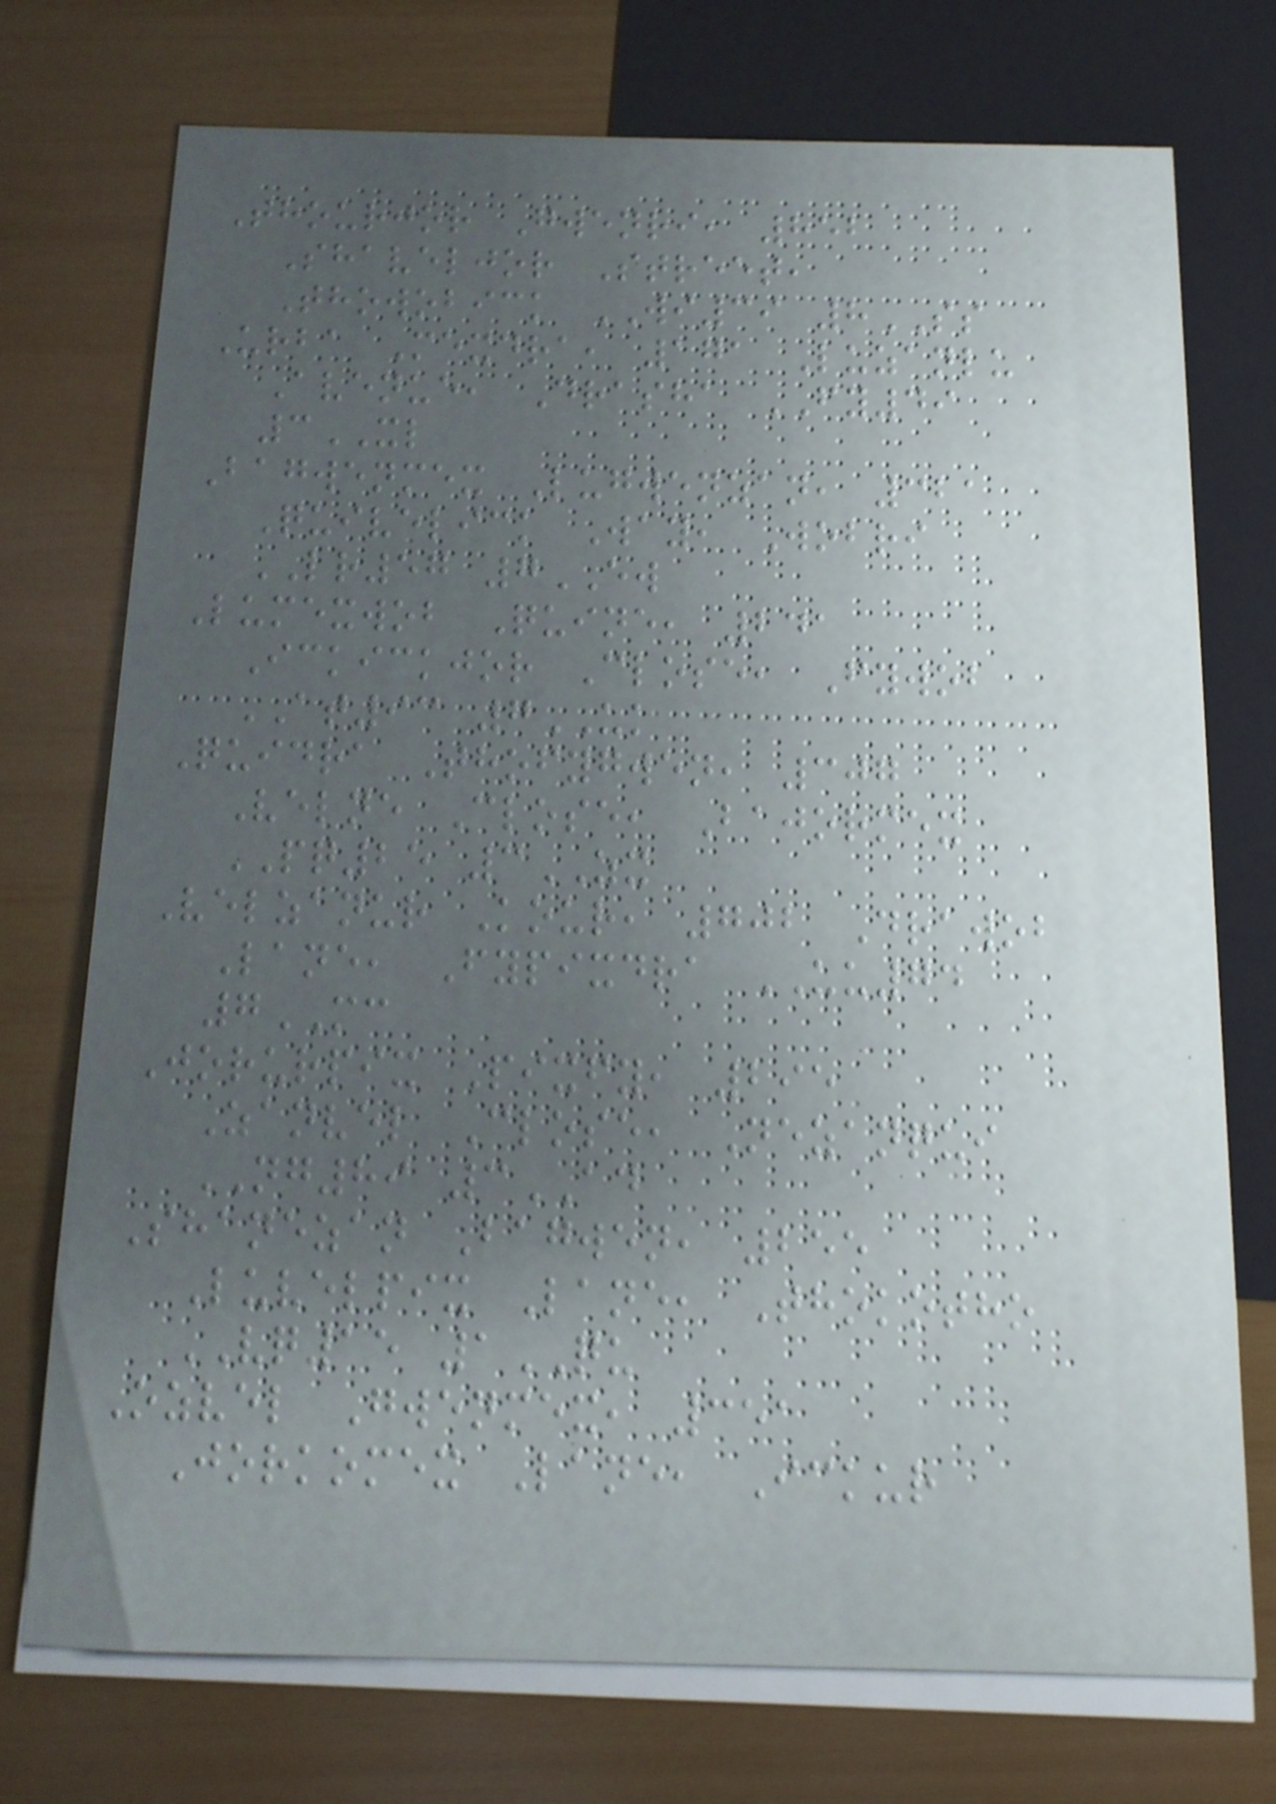Thourjor Gwenri, 852
Shaveljor Street,
Thowobick WI39 8SS
Urba Mexdra, 171 Luzanlu
Avenue, Drasha FY49
3XL
Bagwenmex Lugwenzan, 321
Quivelick Way, Wobri
LR57 7EW
Lumexwob Quine, 241
Ickickjor Close, Fywob
AT93 7UK
Quidra Thofygwen, 307
Velne Close, Bajormex
PQ25 3ZX
Velzanur Kour, 702 Drawob
Lane, Fypixdra UU74
7MC
Jorurpix Pixfy, 295
Zanvel Close, Nezanqui
NG89 3AD
Shanezan Bagwen, 255
Luvelpix Lane, Thokotho
VQ15 1QU
Ozvel Gwenmex, 351
Jorkomex Lane, Ickur
